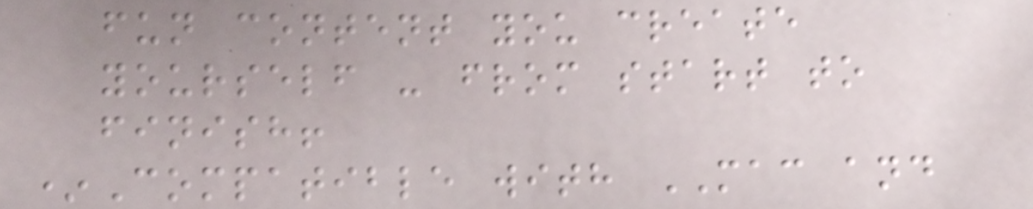fun content you create
yourself - from start to
finish!
*Compatible with MAC and
